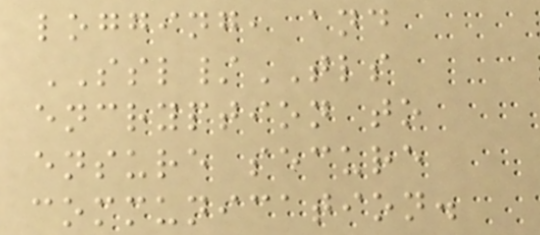logging, and
SSL/TLS
encryption to
ensure secure
communication.
